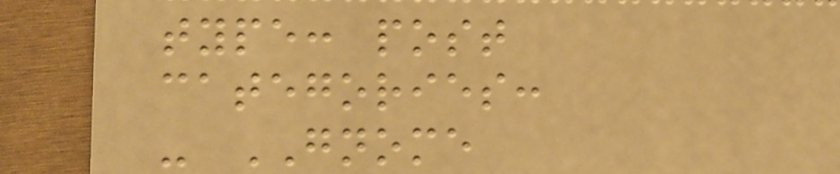type: post
categories:
- GNOME
